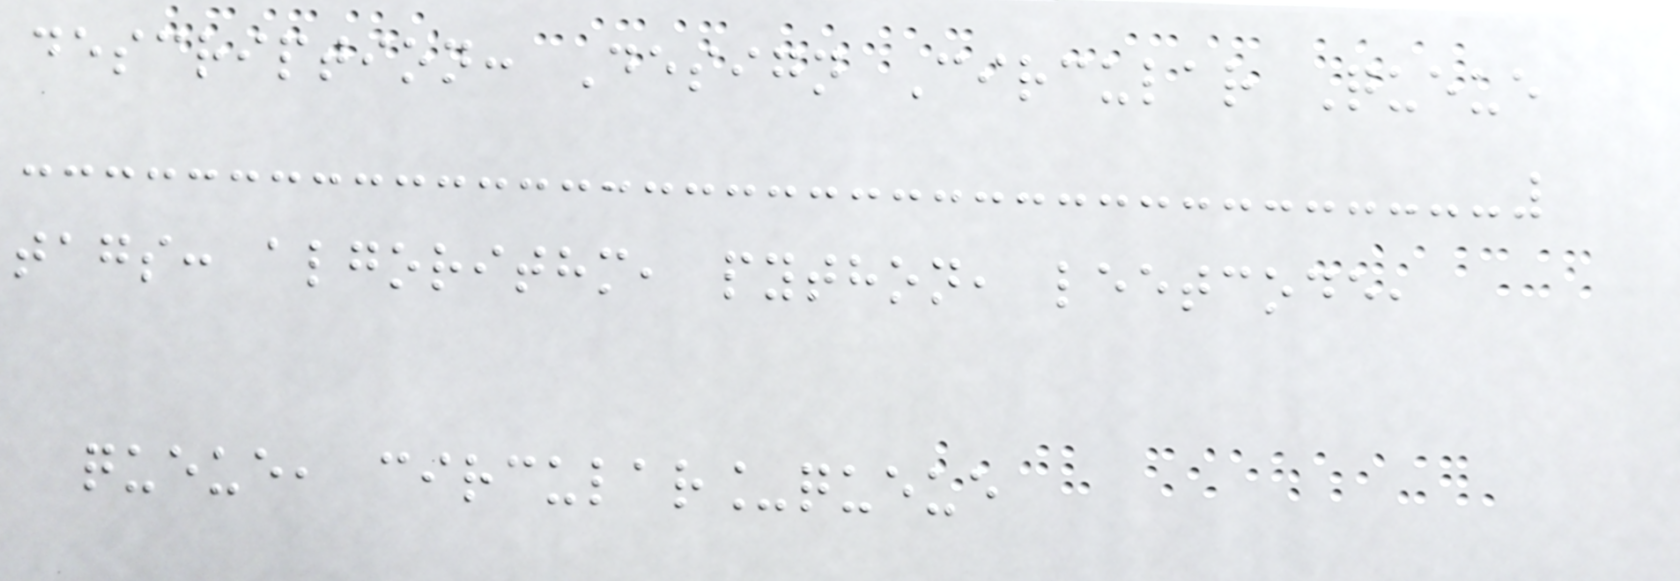description: Design Circular Queue
tags: algorithm, python, leetcode,
queue, circular_queue
